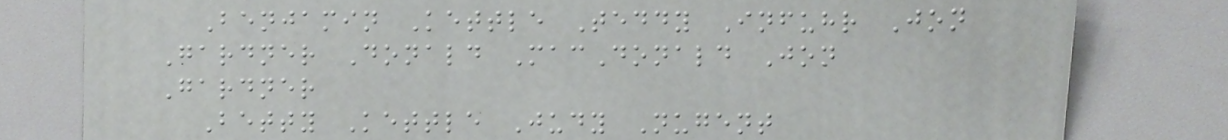Benjamin Kettle Teddy Infuhr Jon
Gardner Donald MacDonald Jon
Gardner
Betty Kettle Judy Nugent
